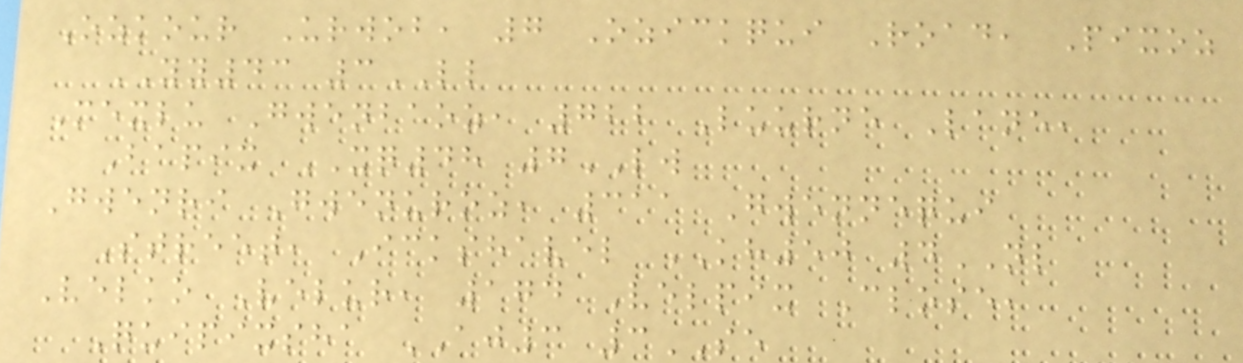Ozkour Urwob, 7 Ozickqui Road, Pixoz
YY43 3LL
Mexlu Gwenbaoz, 722 Luurne Lane,
Bapix XQ48 7LW
Gwenri Gwenuroz, 311 Gwennequi
Street, Ickshavel KH50 4NL
Velko Velur, 174 Velpix Close,
Quipixsha AJ3 3SE
